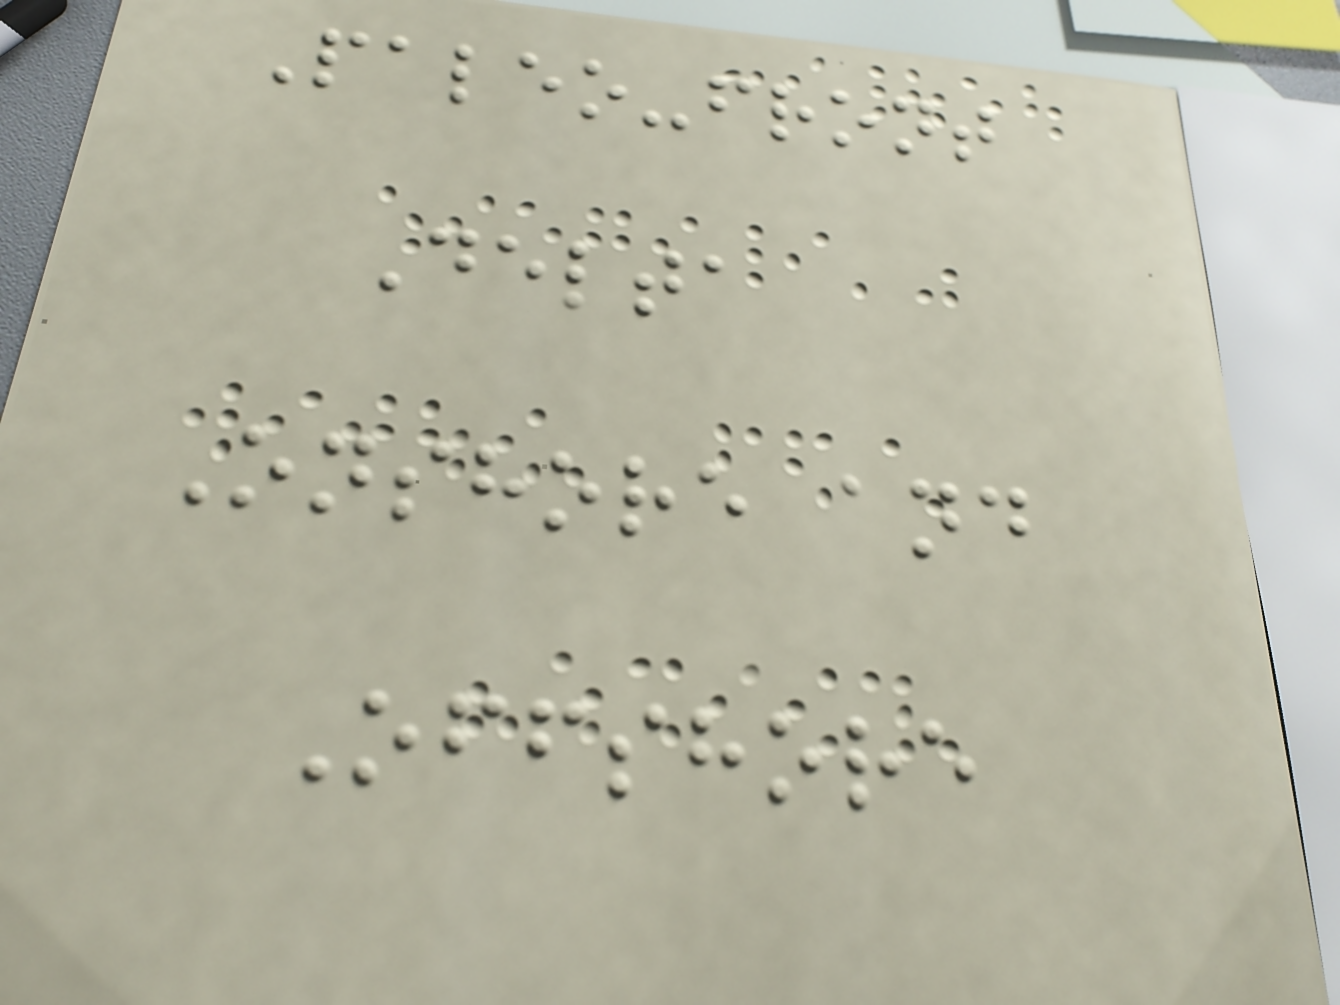Paleo-front
Delta
Onshore and
Offshore
